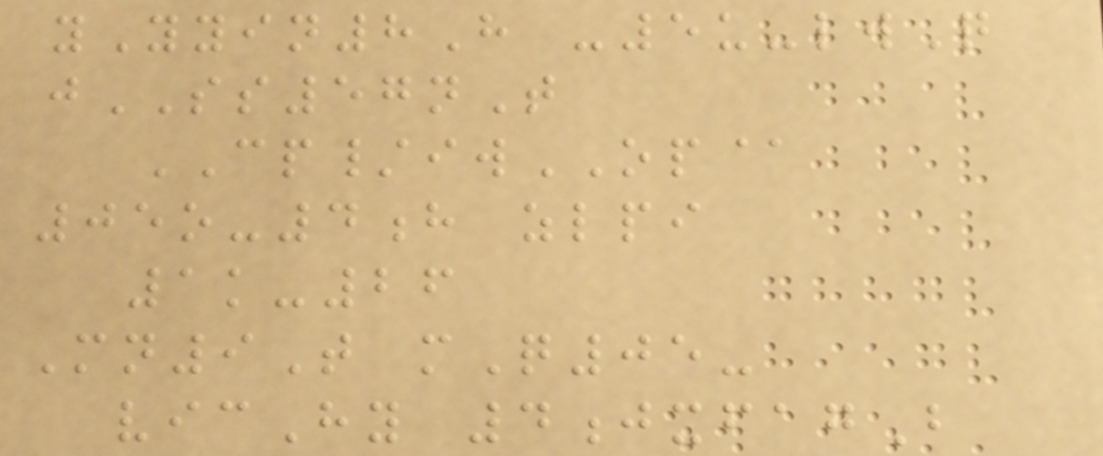yYyin8H -5u-lwQ
jSS57nT
CP/iwOP@
05o-4h zlpi
1k-26
Mn9T mQ05-
vicHy 4jxfagB
